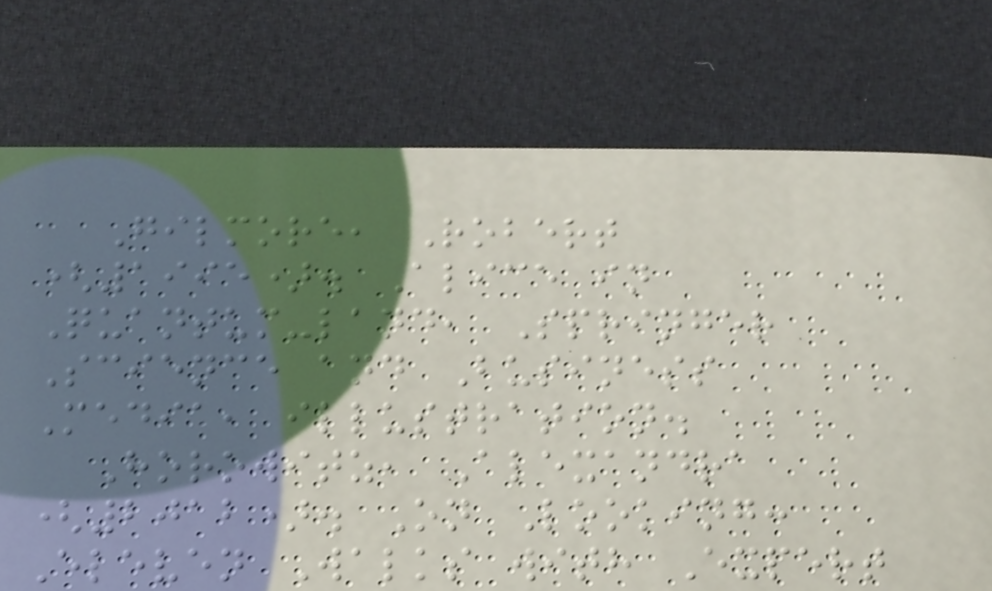Gilmore, Robert
(1995). Alice in
Quantum-land, Springer
Science and Business
Media, illustration.
Horowitz, Alexandra
(2012). On Looking:
Eleven Walks with Expert
